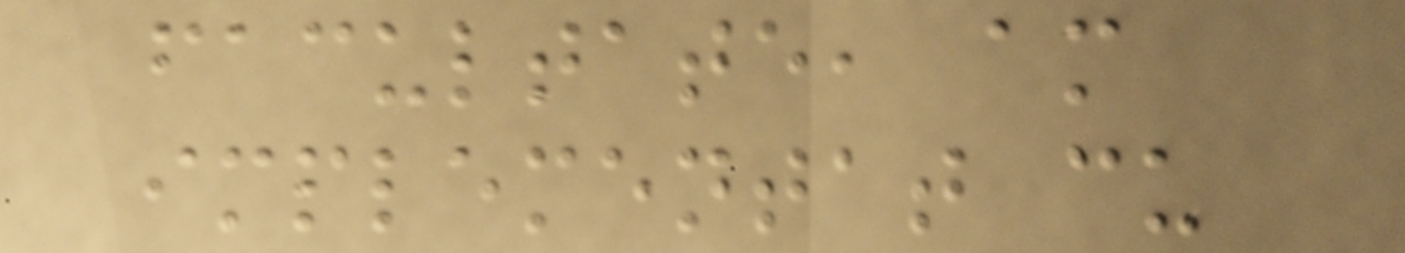facultate, am
implementat cu
